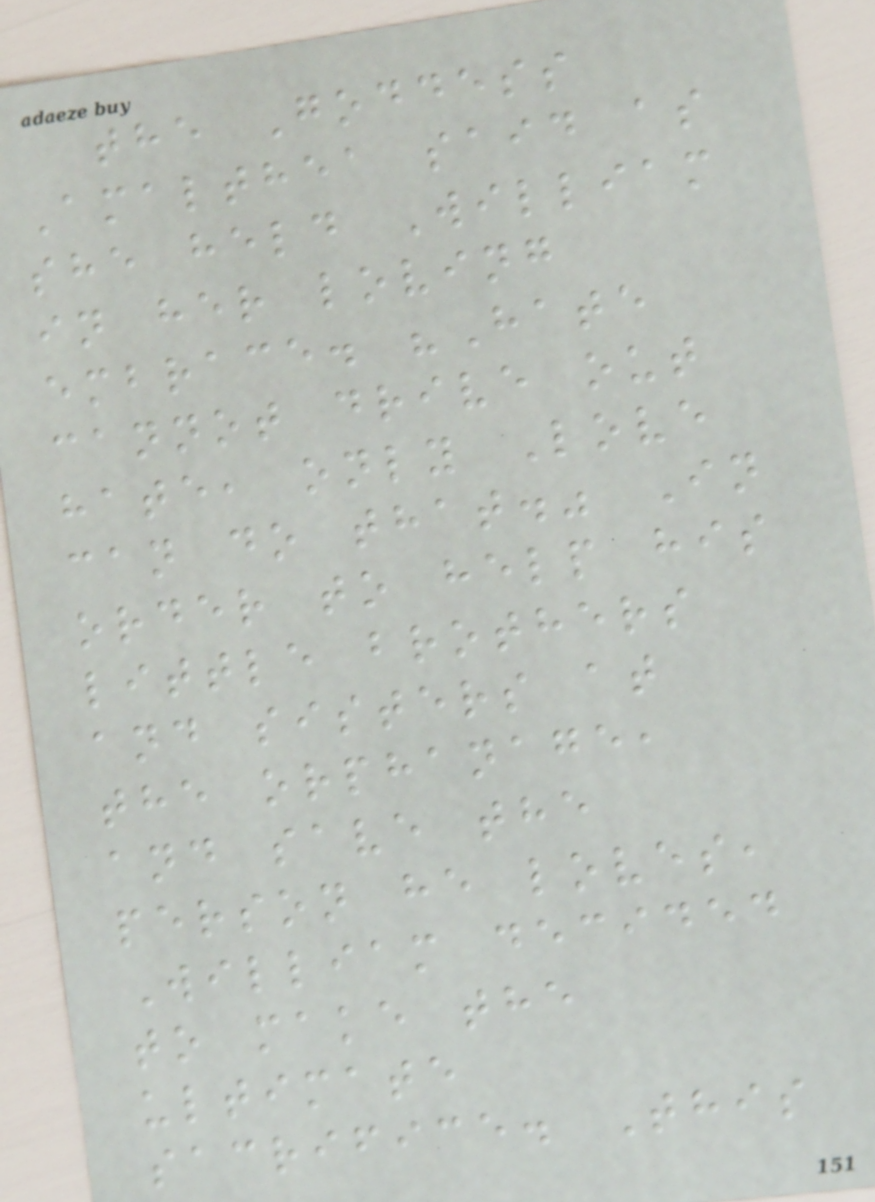the Goddess
Amalthea said as
she held William
in her loving
embrace. "Hate
cannot drive out
hate, only Love
can do that." In
order to help his
little brothers
and sisters at
the orphanage,
and save the
person he loves,
William decided
to make the
ultimate
sacrifice. This
